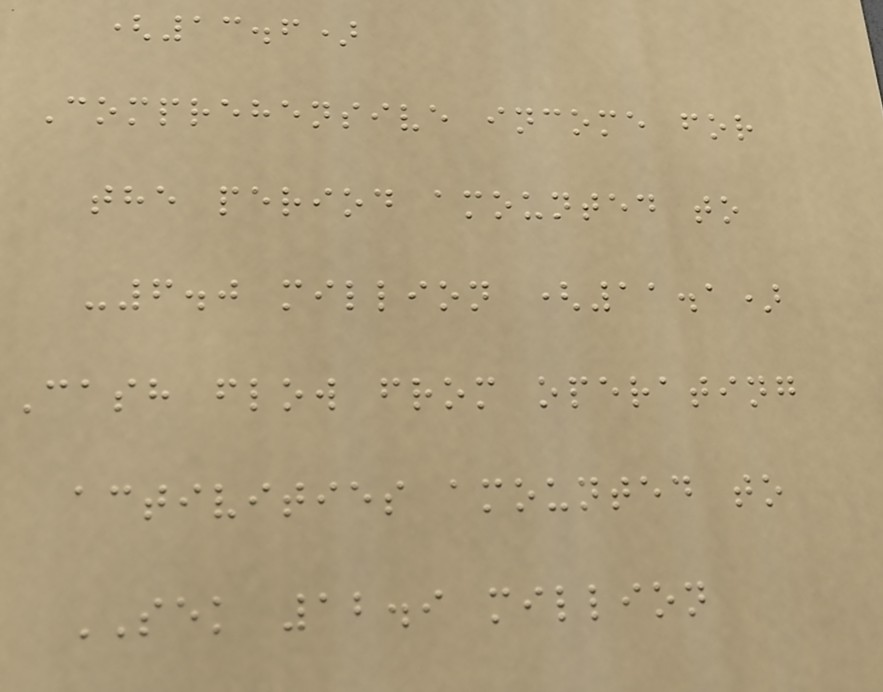(13.6)
Comprehensive income for
the period amounted to
-6.0 million (11.1)
Cash flow from operating
activities amounted to
SEK 12.9 million
